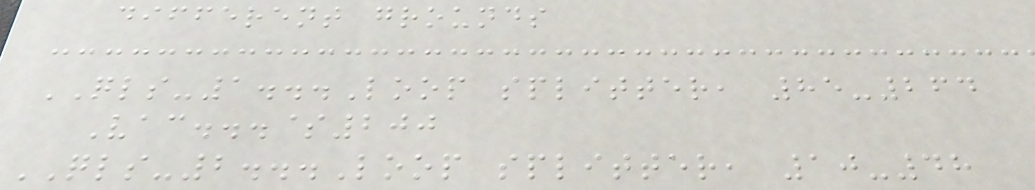different grounds
QLS-1...Loop splitter, 85-264
Vac...$200
QLS-2...Loop splitter, 10-48
